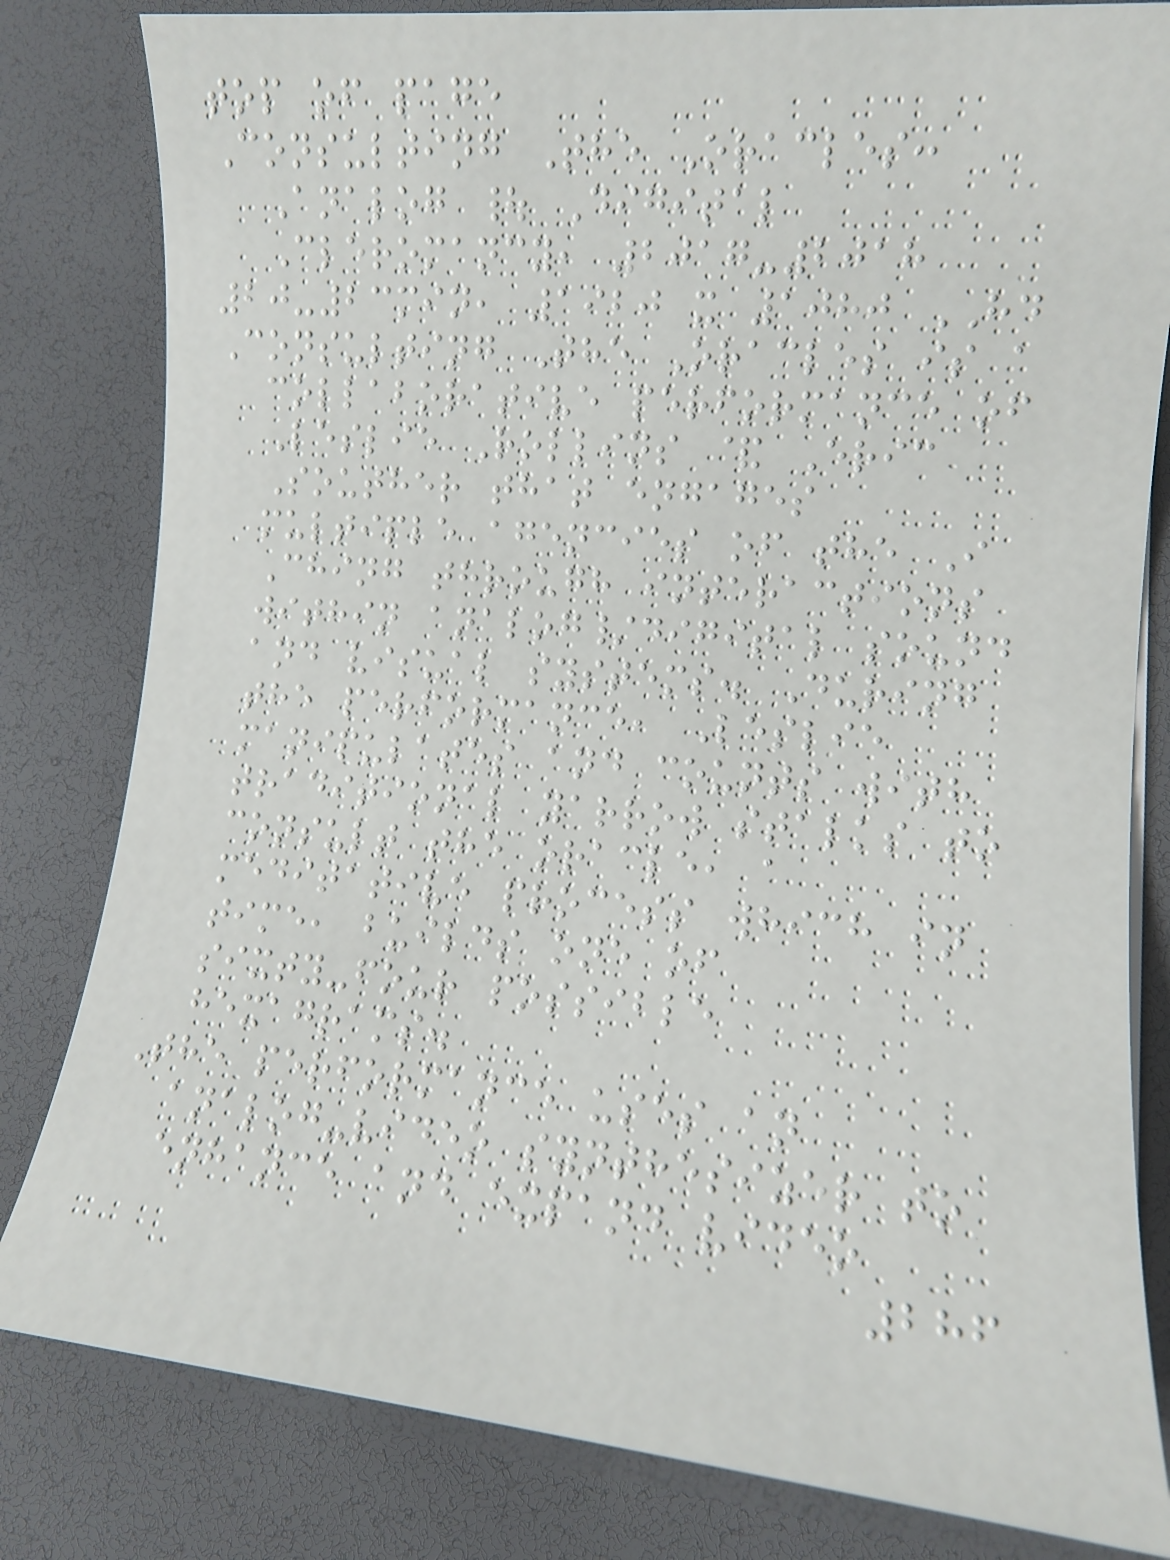top of page
Consulting The Oracles:
Analog | Digital
Cleromancy, 2017-2018
20-23min, 1920 x 1080 HD
Consulting The Oracles is a
collaborative performance of
Leslie Rollins & Eric
Souther that engages
multiple agencies of the I
Ching through interactions
within analog/digital sound
and visual systems. During
the performance, Leslie
manipulates and counts with
traditional yarrow stalks to
consult the oracle, a
meditative process which in
time, builds one of
sixty-four possible
hexagrams.
The performance uses an
analog-video synthesizer to
enhance and expand video
286
